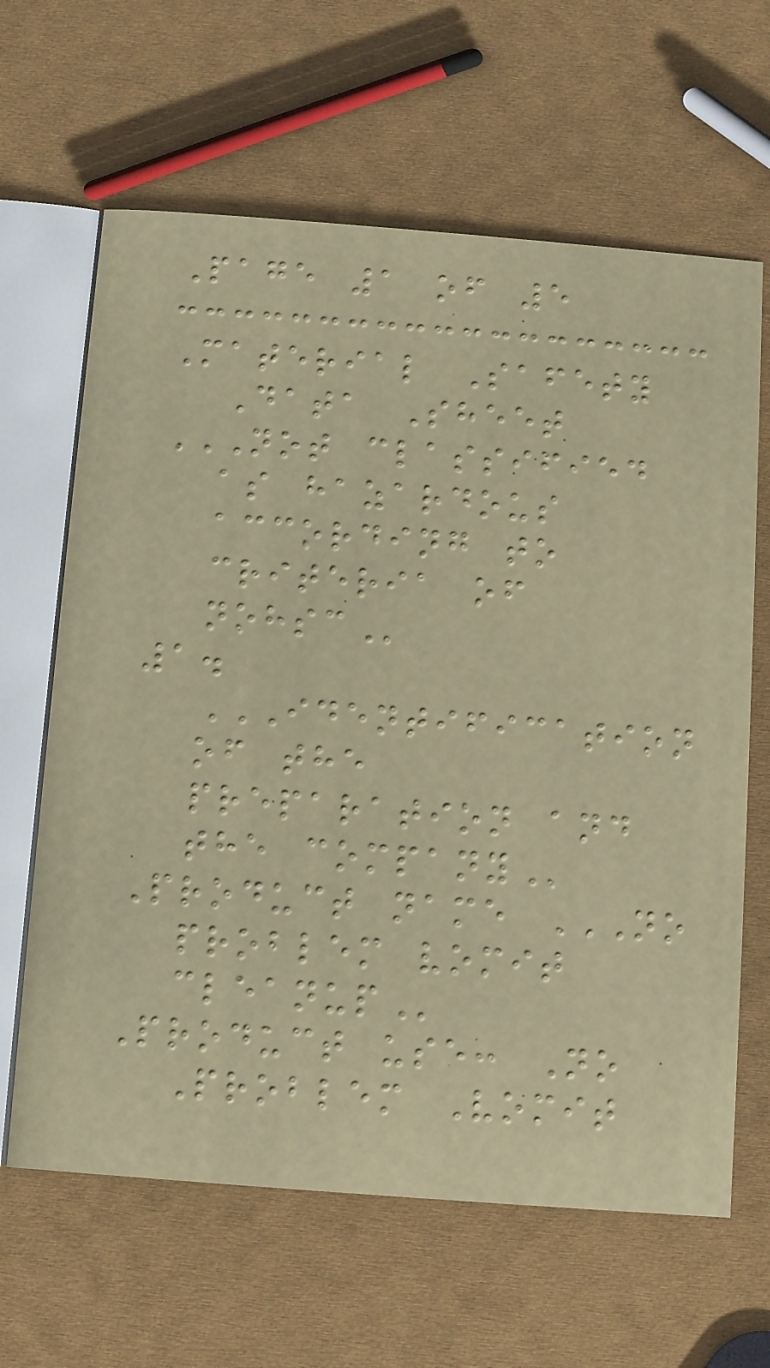Page 1 of 5
Material Safety
Data Sheet
NOT CLASSIFIED
AS HAZARDOUS
ACCORDING TO
CRITERIA OF
NOHSC
1.
IDENTIFICATION
OF THE
PREPARATION AND
THE COMPANY
Product name NO
PROBLEM VOMIT
CLEANUP
Product use: No
Problem Vomit
